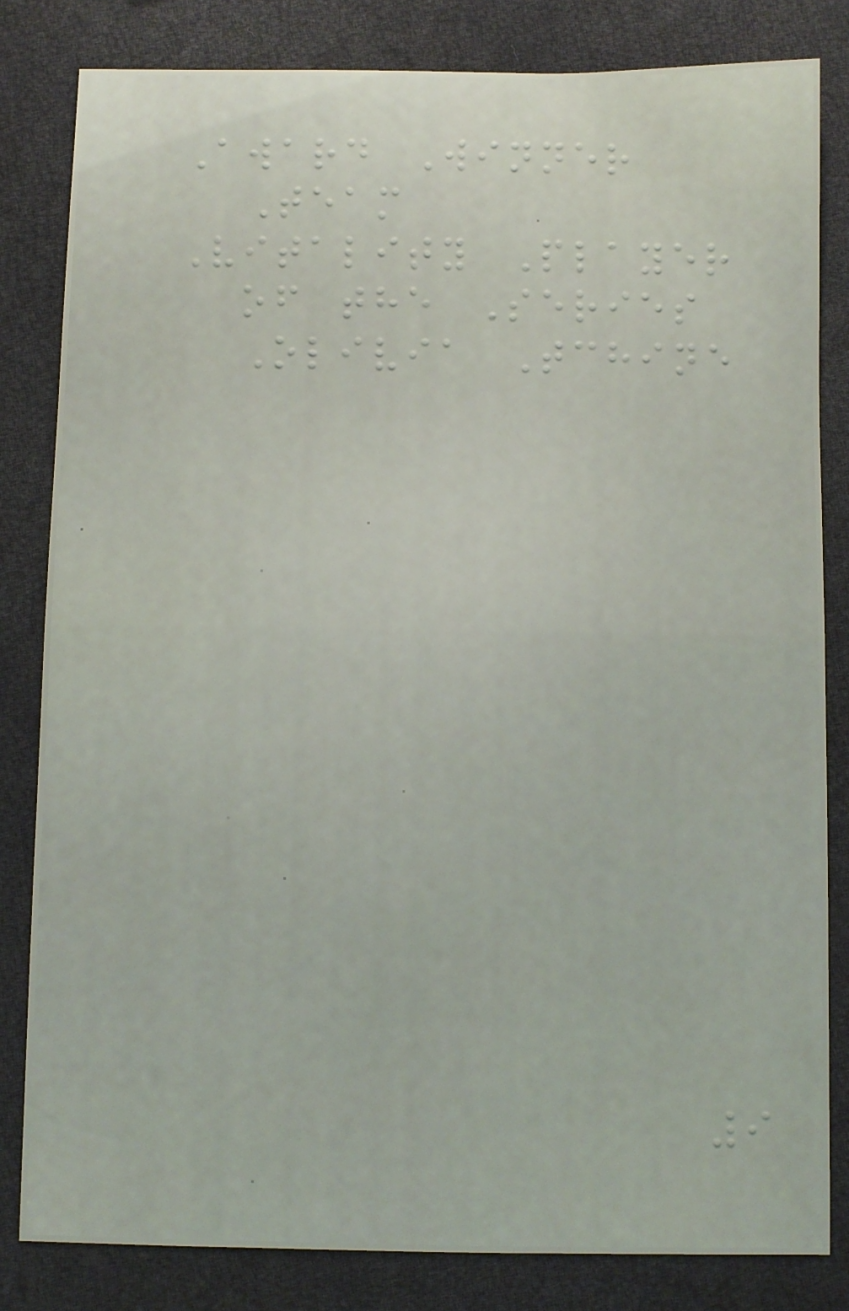Award Winner
Team
Vitality Player
of the Series
Olivia Tchine
9
